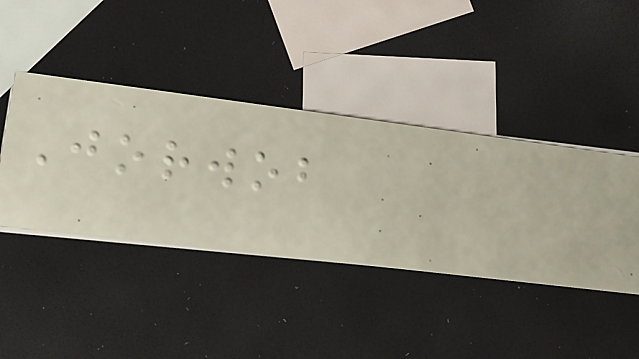Jorwob
